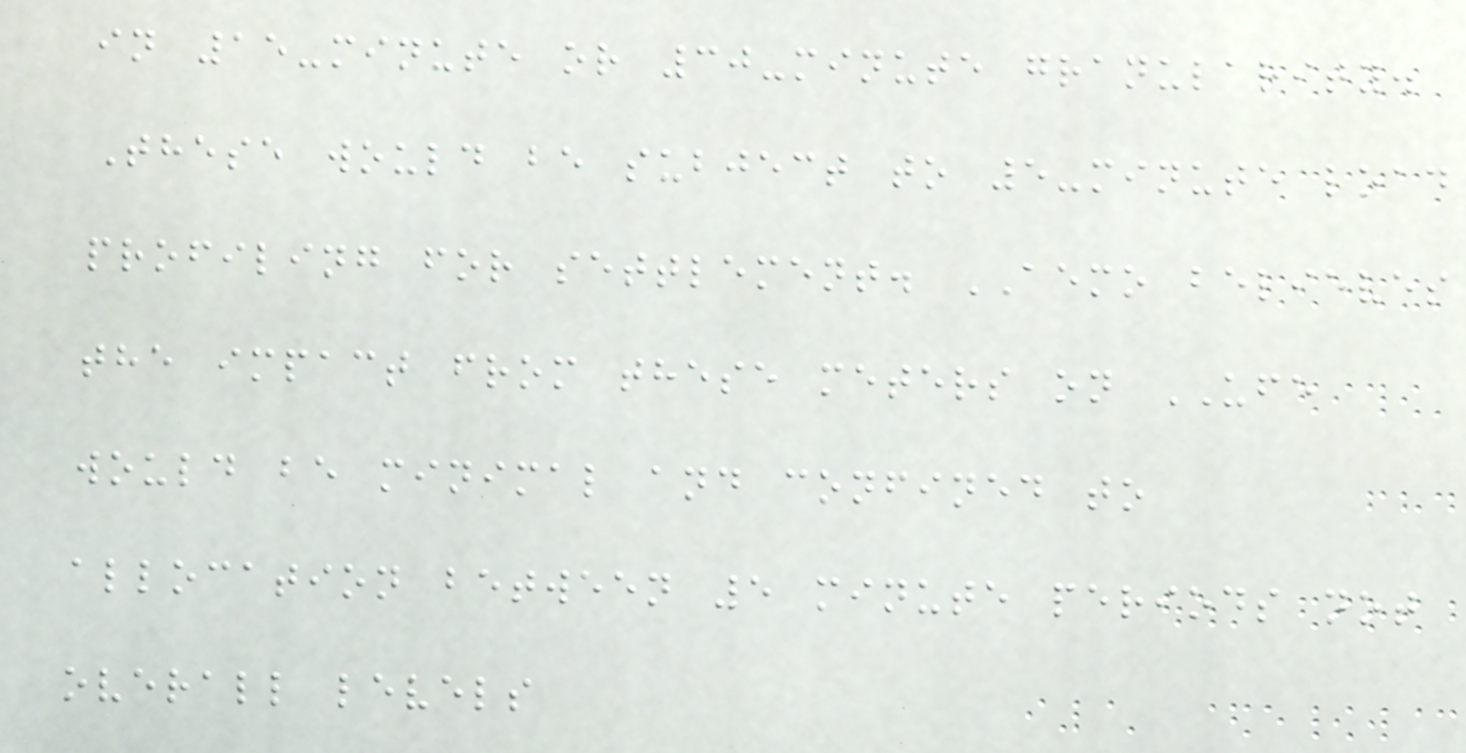in 15-minute or 30-minute granularity.
These would be subject to 5-minute load
profiling for settlement. AEMO believes
the impact from these meters on UFE
would be minimal and confined to
allocation between 5 minute periods not
overall levels
